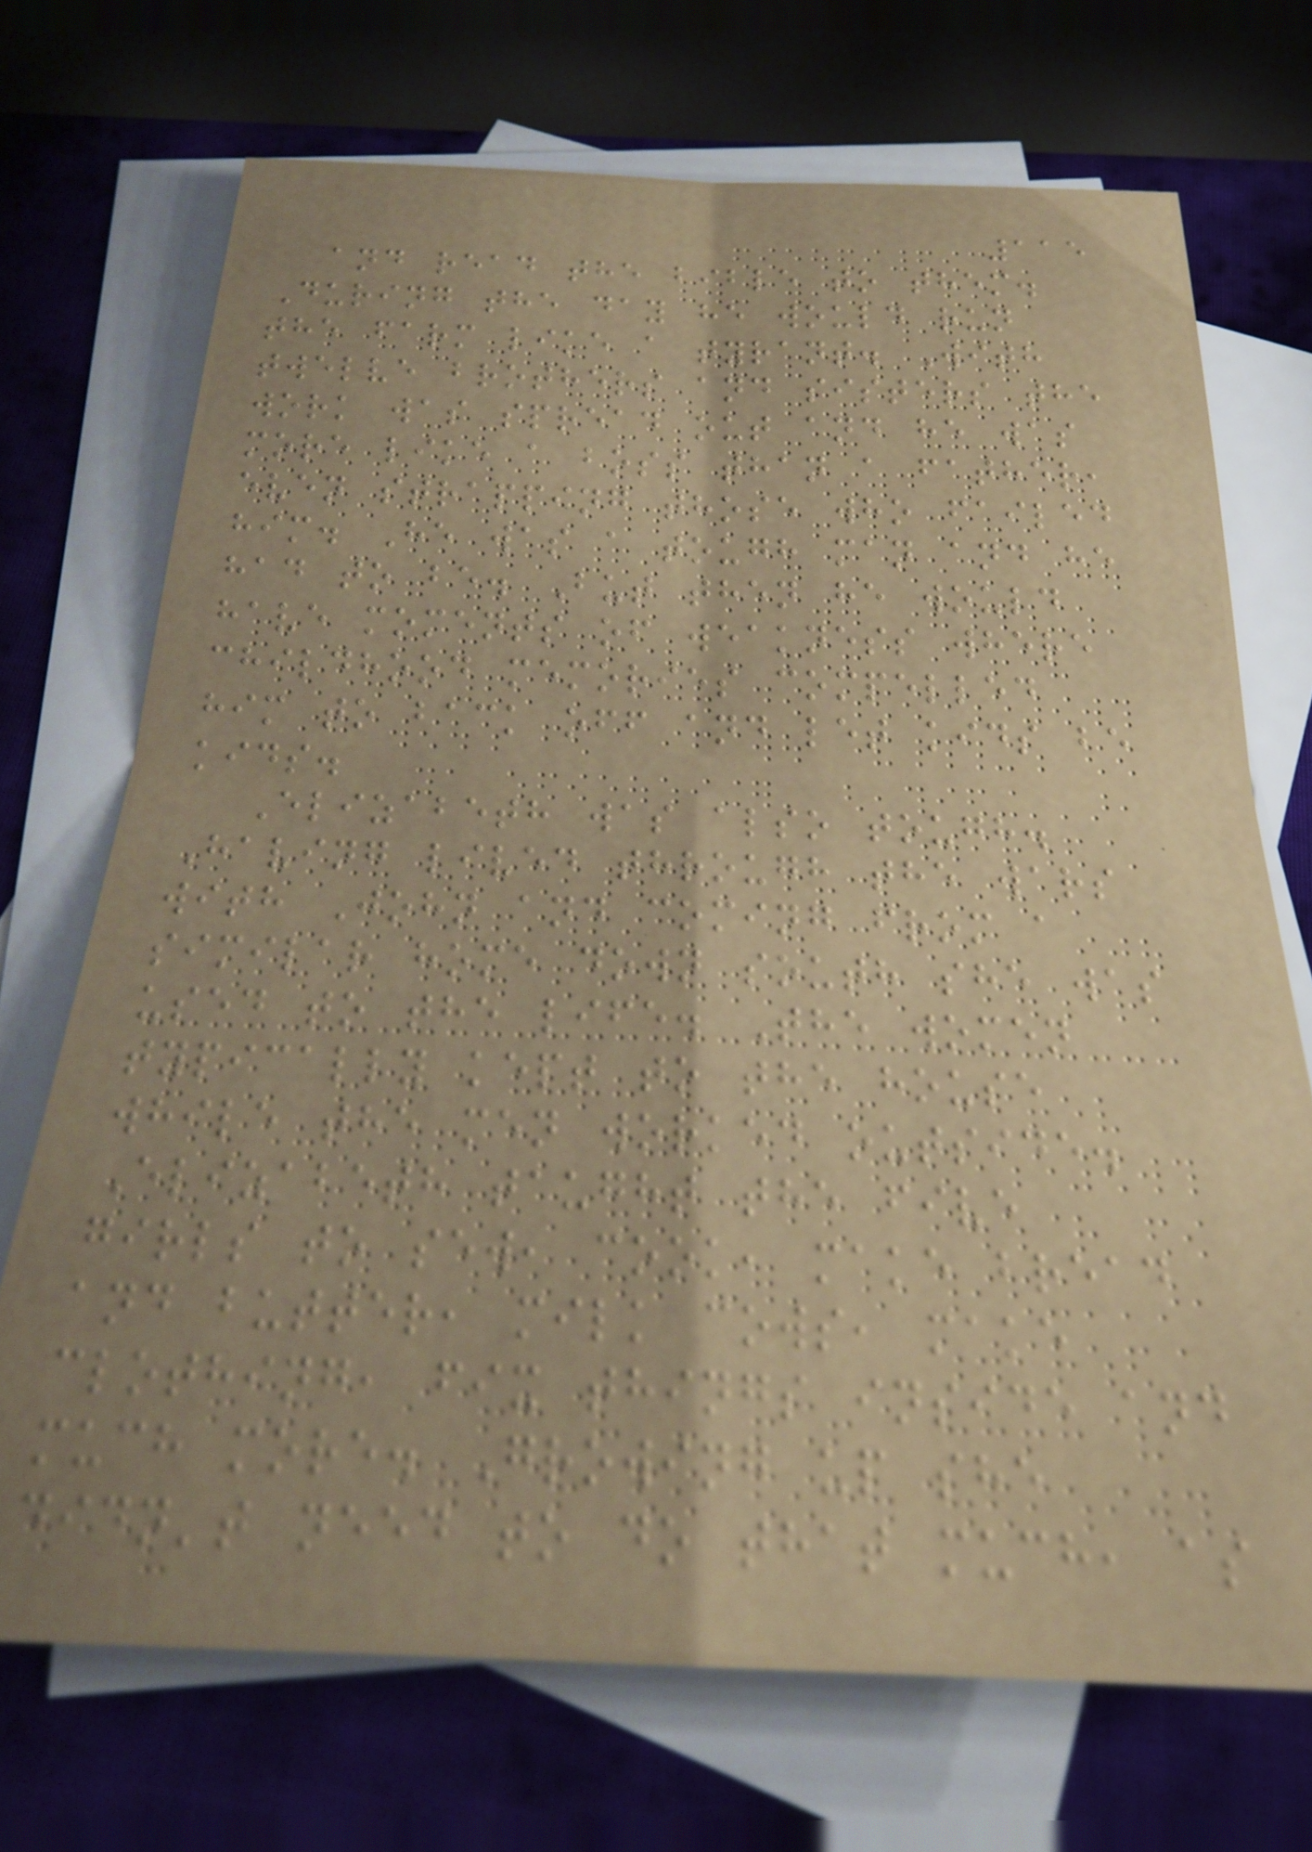115
and read the bible to them.
During the day he would run
the farm like a tyrant. With
twelve brothers and sisters the
work was spread out and he was
more like a boss than a father,
even strapping those who failed
him. He was a tough man and he
had to be. But then he would
have moments of weakness where
childhood memories compelled
him to back off and let kids be
kids.
Elizabeth was also tough.
Having lived through the wars
with John and coming from a
similar home down south she was
used to the life. The women
typically kept to the house
while the men worked outside.
Elizabeth taught the five
girls to sew, cook, make bread
and butter, milk cows, make
clothing, fix things inside and
much more. Growing up she
didn't need to do that much, as
